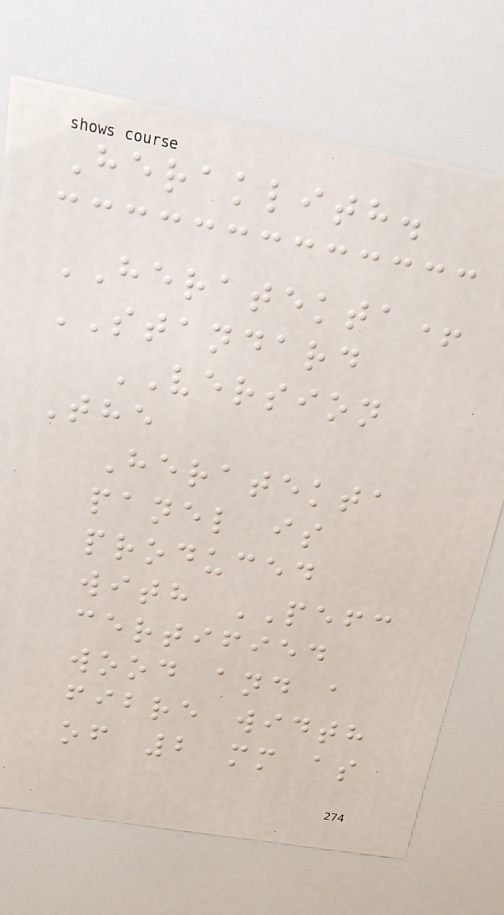Heraklith.
HERATEKTA+
STANDARD
VERSION
The
Heratekta
panel is
produced
with PEFC
certified
wood and a
fibre width
of 2 mm as
